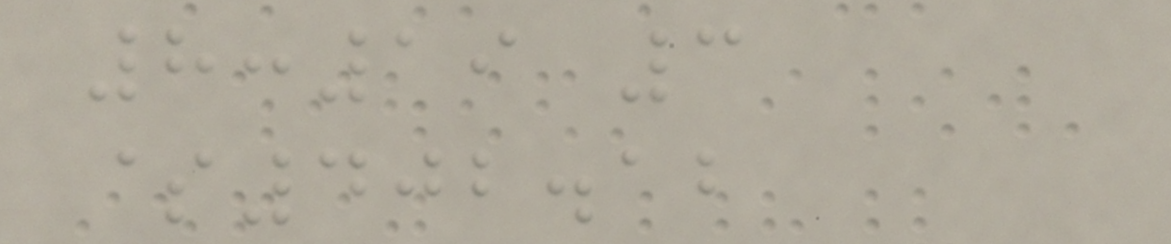8:19 3
$402.12
